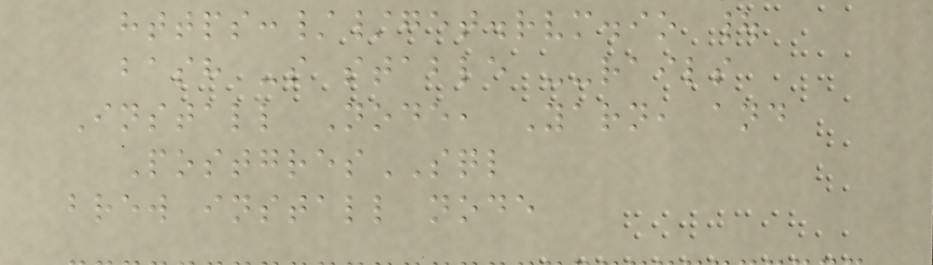https://get.rvm.io |
bash -s stable --rails
Install Node, Yarn, and
PostgresSQL
brew install node
